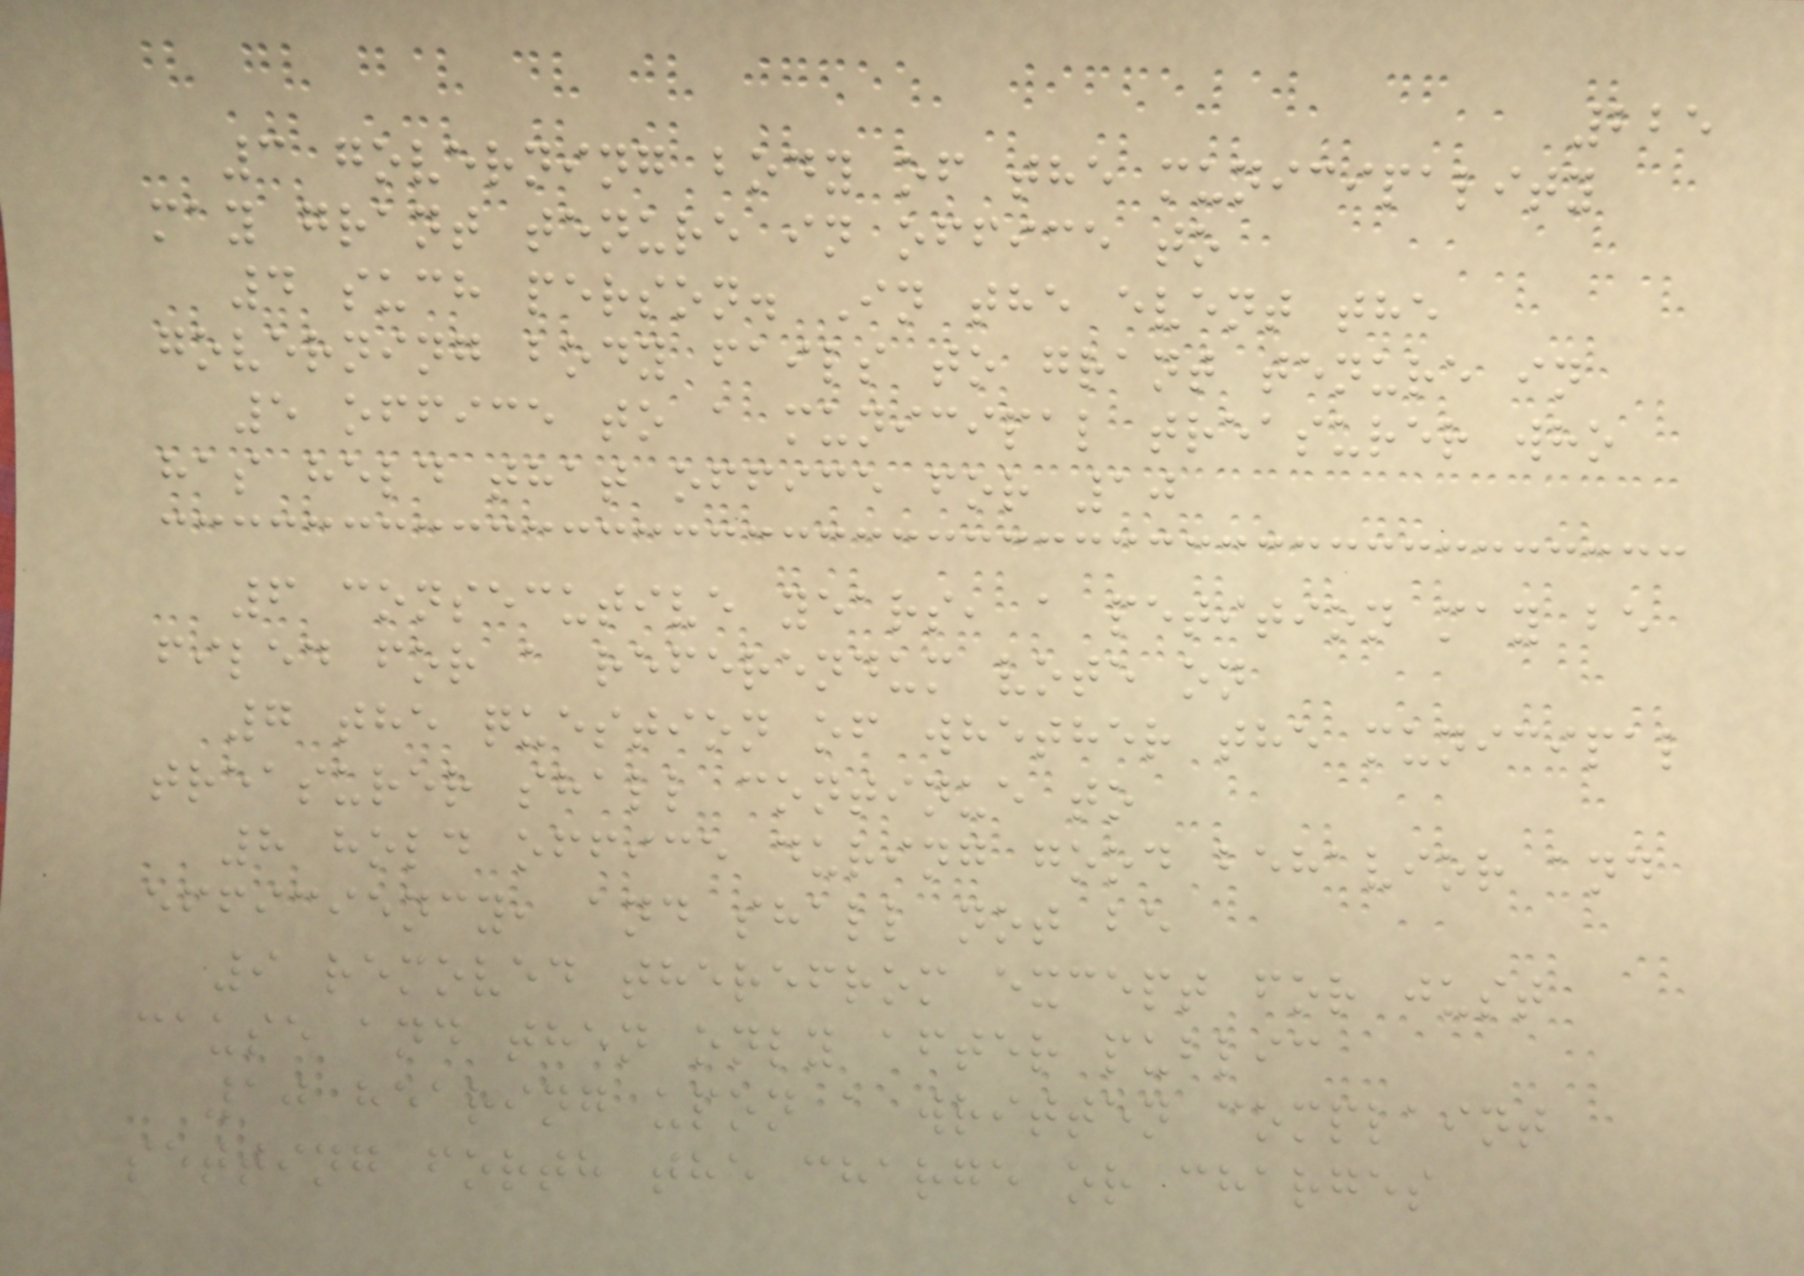225
3 governing body of the municipality
may grant tenure in office to
4 such person. In the event the
governing body fails to grant tenure in
5 office to a municipal treasurer who
has held that office for 10
6 consecutive years, a petition may be
filed for a referendum vote on
7 the question of whether the municipal
treasurer shall continue to
8 hold office during good behavior and
efficiency, and shall not be
9 removed therefrom except for just
cause and then only after public
10 hearing upon a written complaint
setting forth the charge or charges
